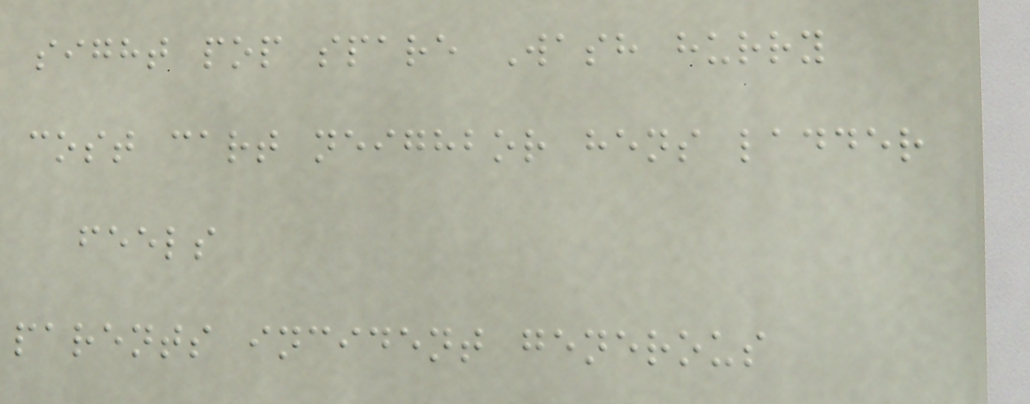sight pop spare Wash hurry
cost cart neighbor hens ladder
feels
parents incident generous
